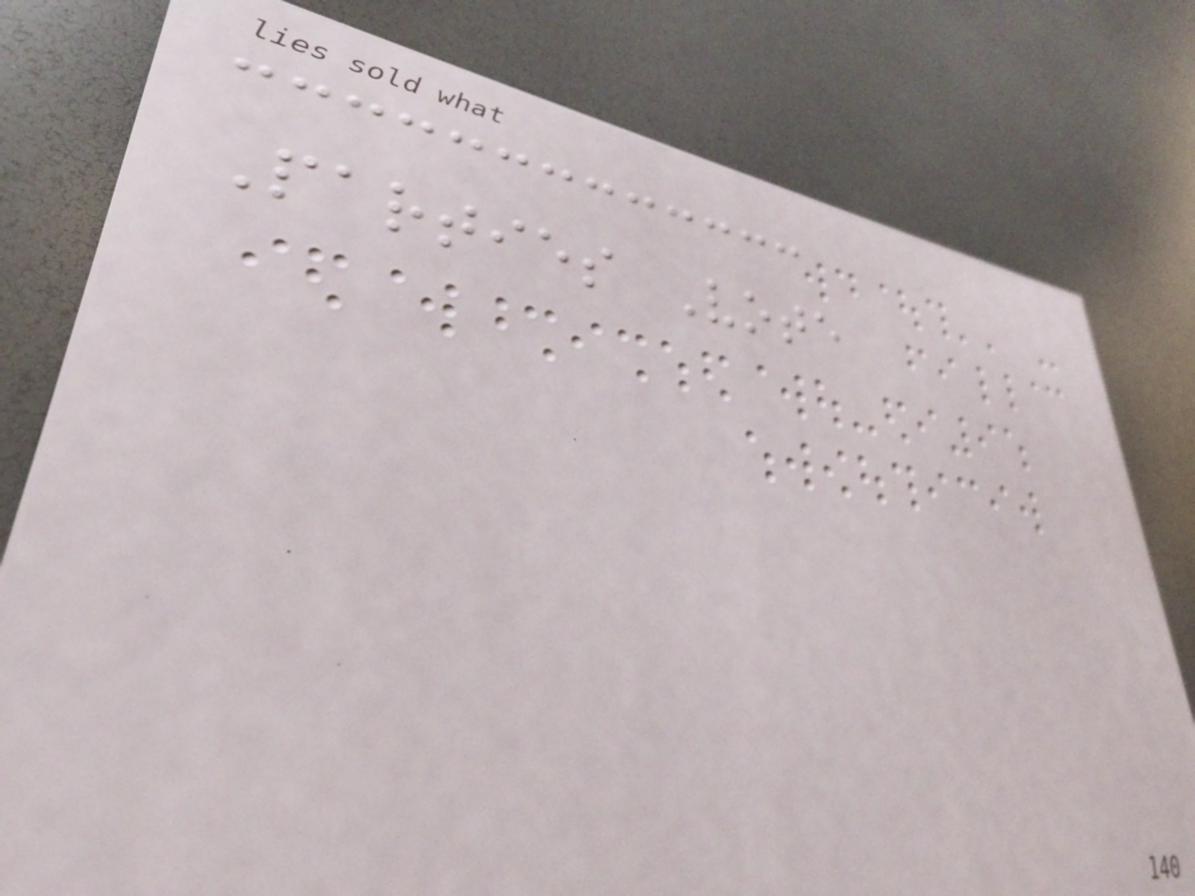Parties Vote
